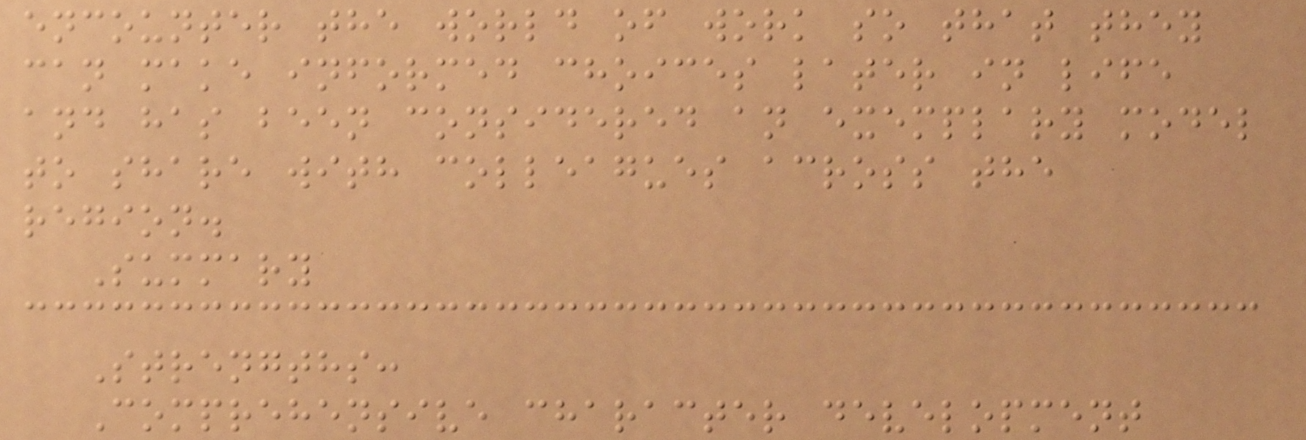encounter the world of work so that they
can make informed choices later in life
and has been considered an exemplary model
to share with colleagues across the
region.
Summary
Strengths:
Comprehensive character development
